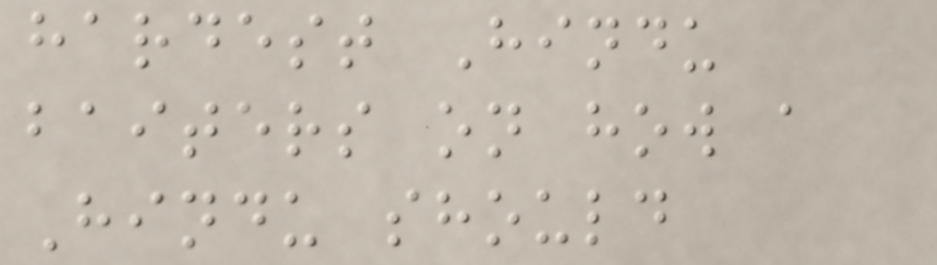hardest Hindu
baiters on how a
Hindu should
